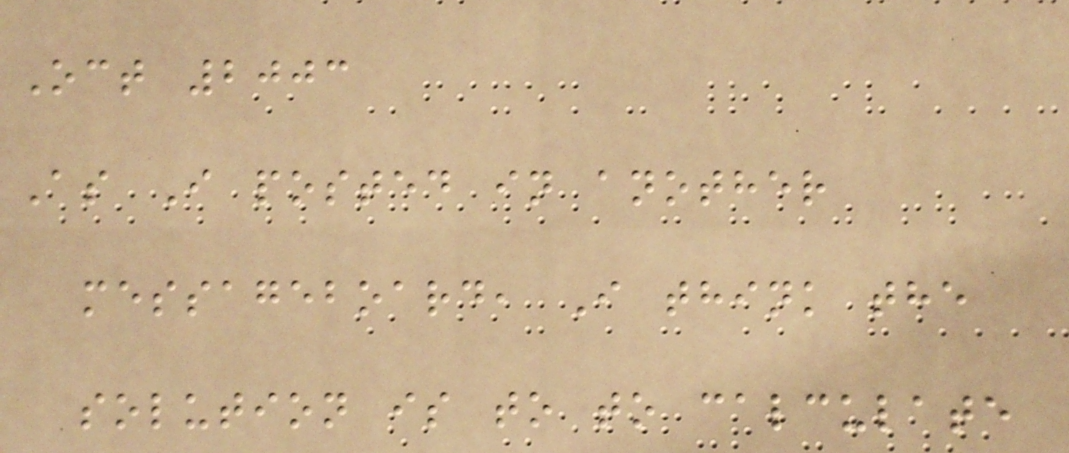Oct 2003
As I posted in another
messageboard, I think the
solution is to to calculate
